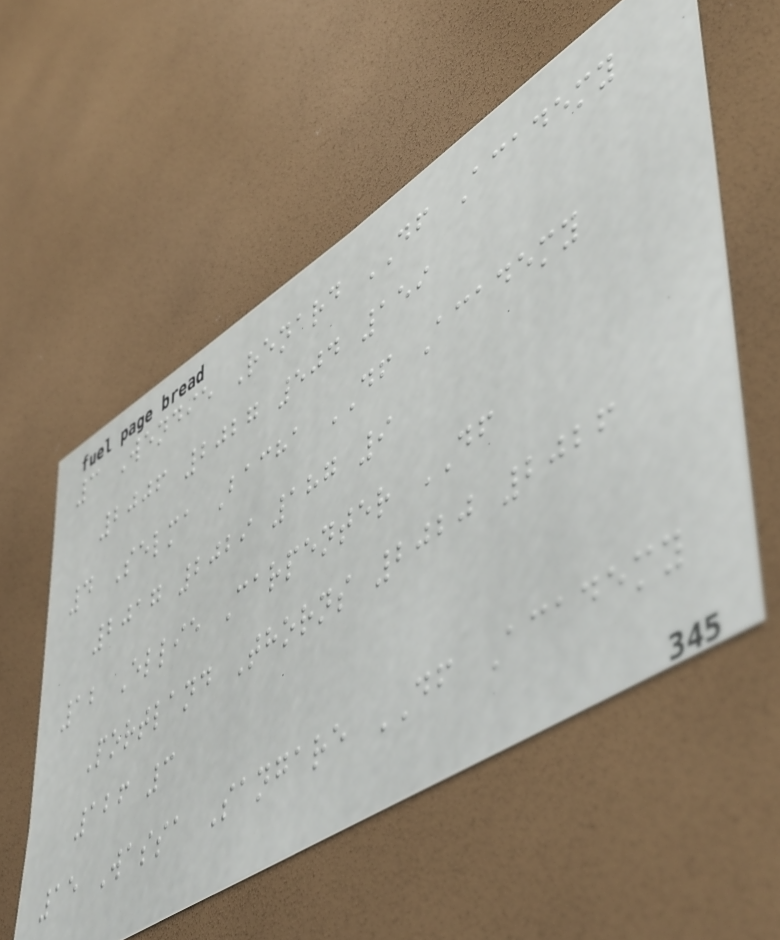3 Wendie Renard DF Academy
2006 2027 504 159
4 Selma Bacha DF Academy
2017 2029 187 9
12 Ellie Carpenter DF
Portland Thorns 2020 2026
126 3
15 Wassa Sangare DF Academy
